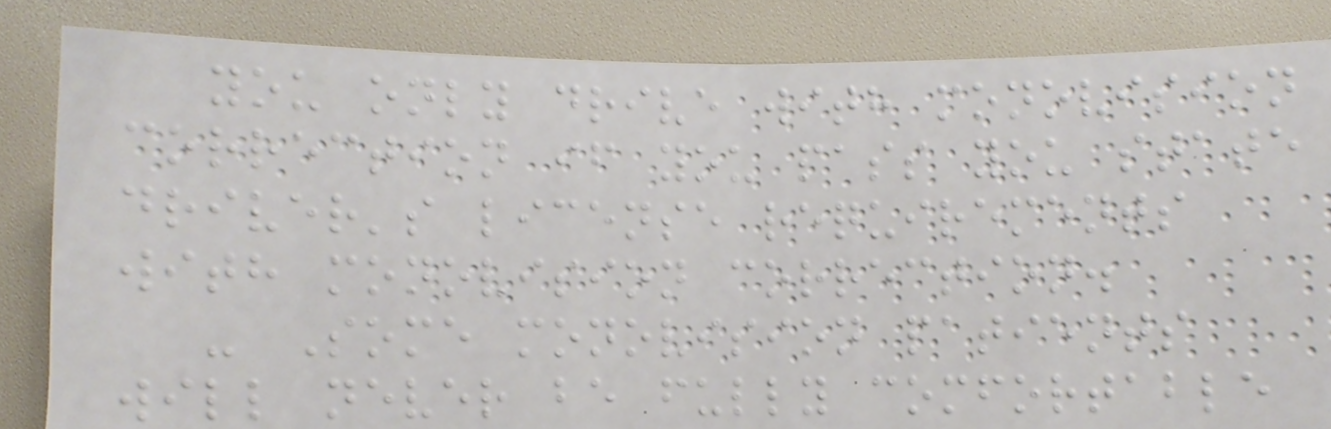you only drive with monovision
correction if you pass you state
driver's license requirements
with monovision correction.
- Some monovision patients
will never be fully comfortable
